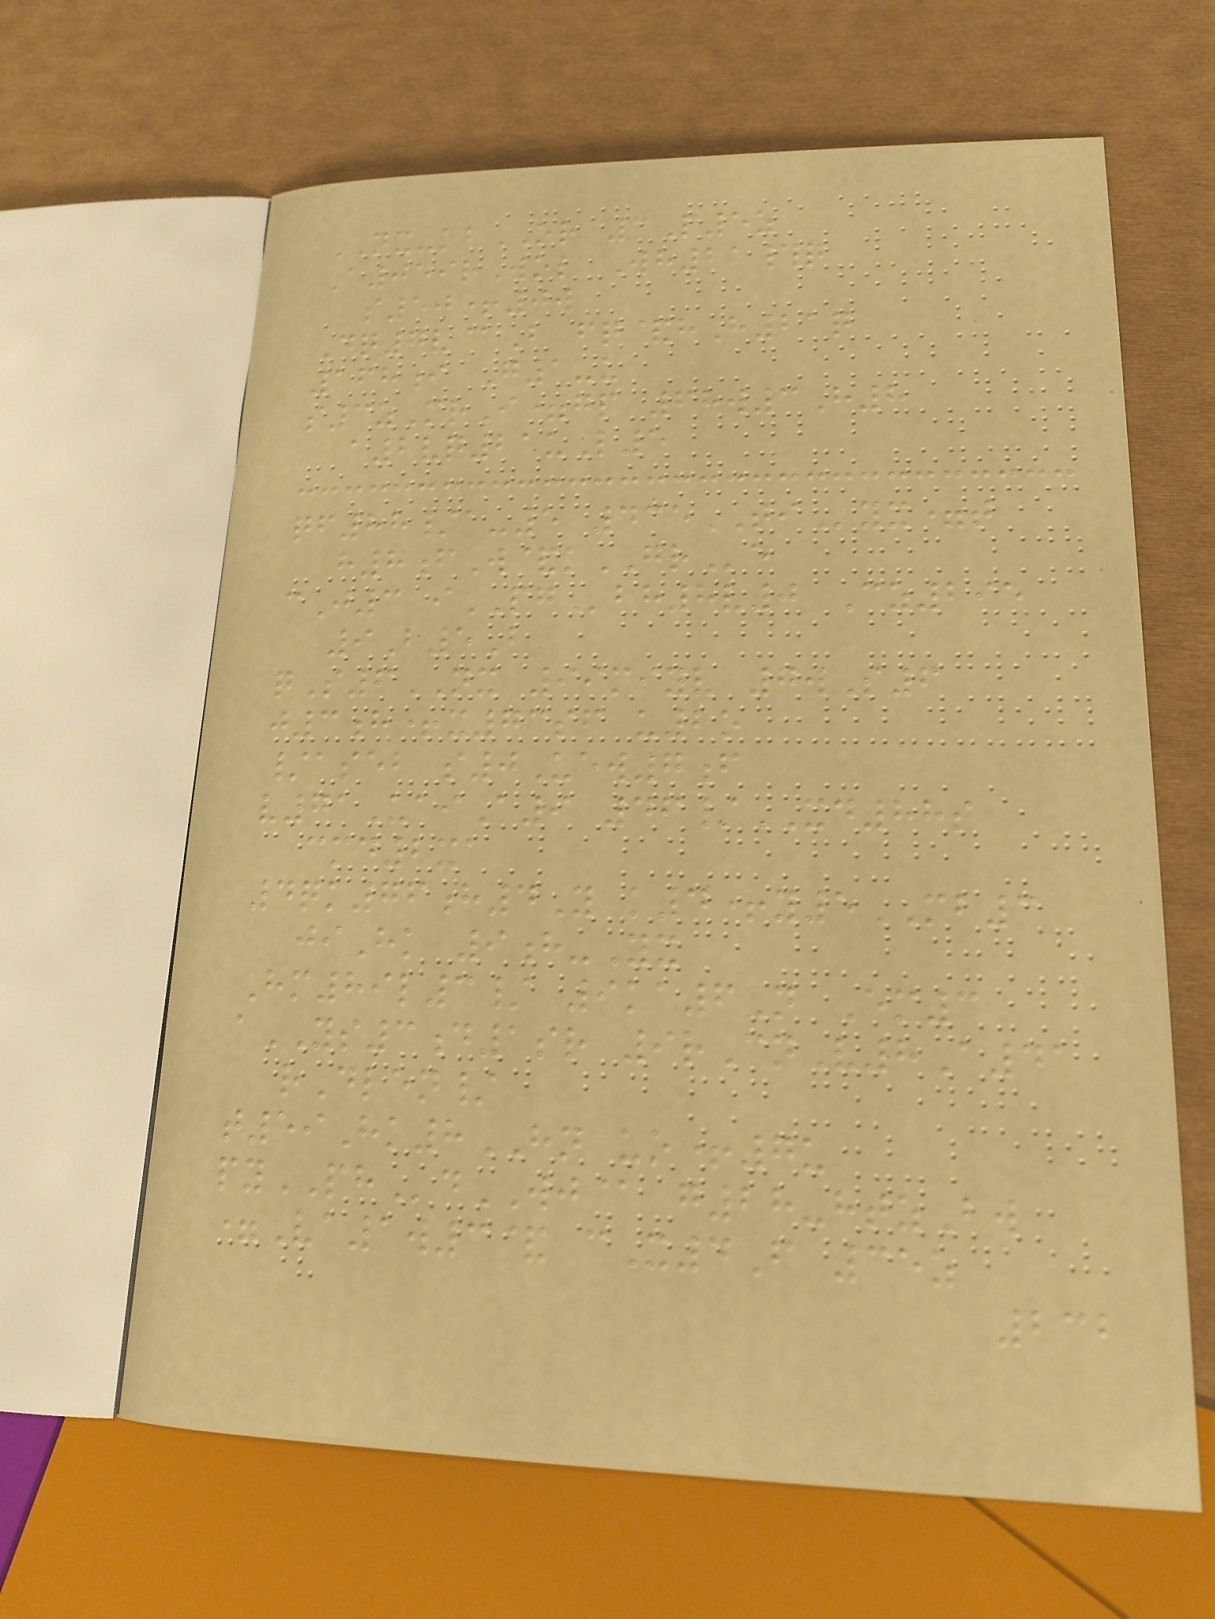NX-obOR 3P5z
A059rWol Wh21#q
s50+0w
Dq7v@B fq&hH21q
168i G1-u
s3zMrI=gp 68w3H8
a2vq21uL5
qf88/a-5 435TIyx=t
h8fW&kGRe
cJ3 iPGbh8v0 Cz295
9B5B
qS6NX 99miyv 7wS6
j3h+x73sf u2o
/aseb s0Uew7f
v71UaiA9 46/XD88s
cmd2xa
4qk76h4Y k4+y5MB3
jiHk 9h-Yx
Hm89l3/ 9ka6N Em3
aYS3d1sr 9rCnV8A41
rDlen/
t59Hk8HN uo+7u
pyPHdWJ@ g28-htzBw
=Va1w3& cX4F 35z
232
